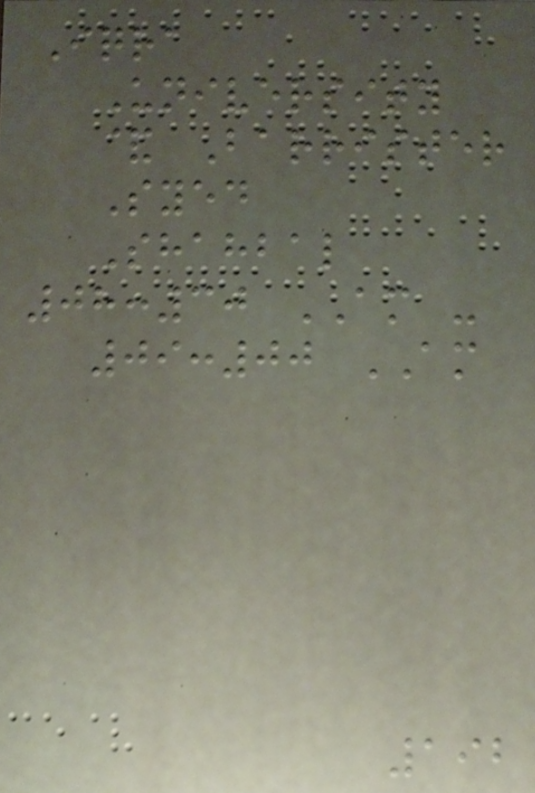Iqra
University
& Barrister
Syed
Shahbal
08:30 AM -
09:00 AM
192
